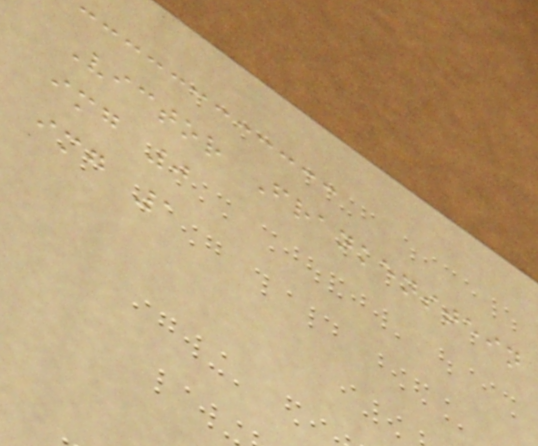Victor Frankenstein
img 0
img 1
